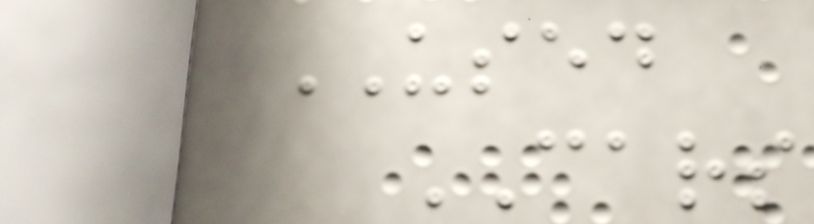USED
CARS
